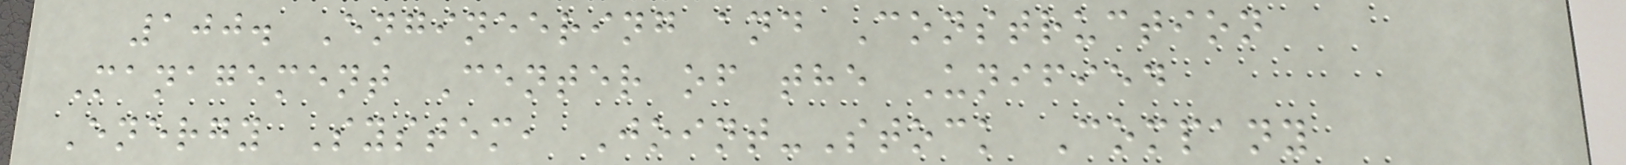100. Engineering and Construction
Management Center of the Unified
Energy System, Joint-Stock Company
